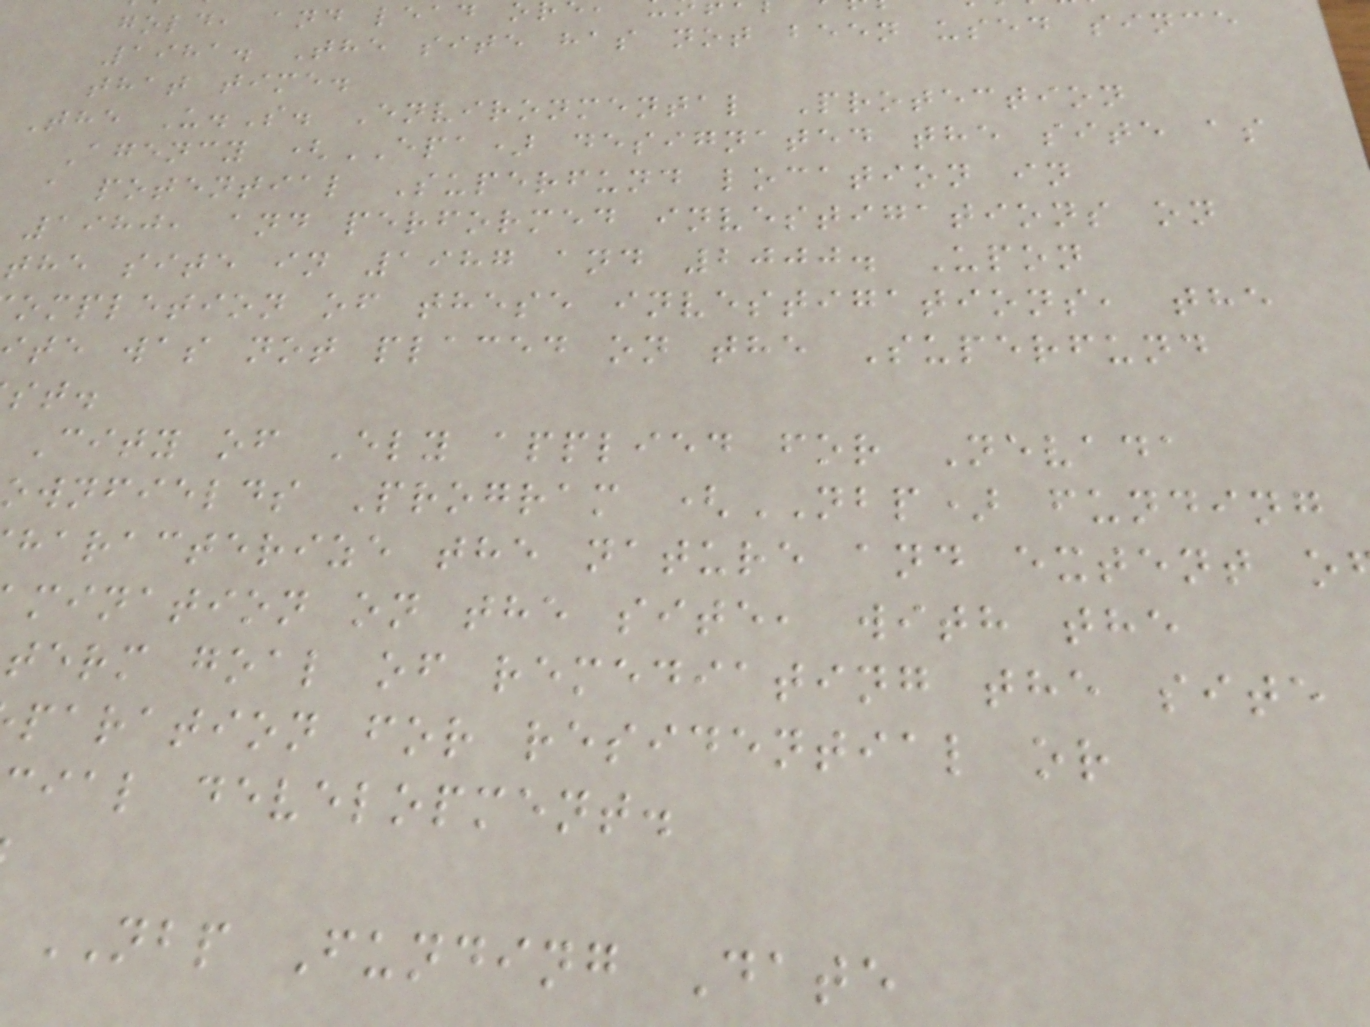gold, and lead
1981. The site has not been used since
that time.
The U.S. Environmental Protection
Agency (EPA) designated the site as
a potential Superfund location in
1980, and performed investigations on
the site in 1987 and 2000. Upon
ompletion of these investigations, the
te was not placed on the Superfund
City of Ely applied for Nevada
ownfields Program (NBP) funding
haracterize the nature and extent o
mination on the site, with the
term goal of remediating the site
paration for residential or
ial development.
NBP Funding Date
